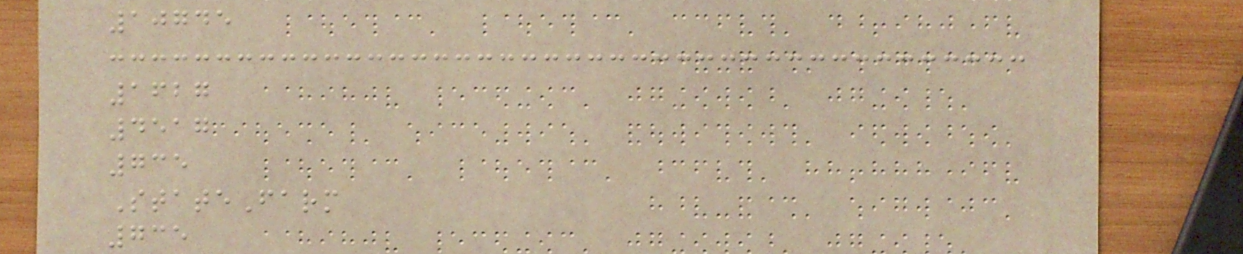10745
1627
4517
735
StateFarm
735
